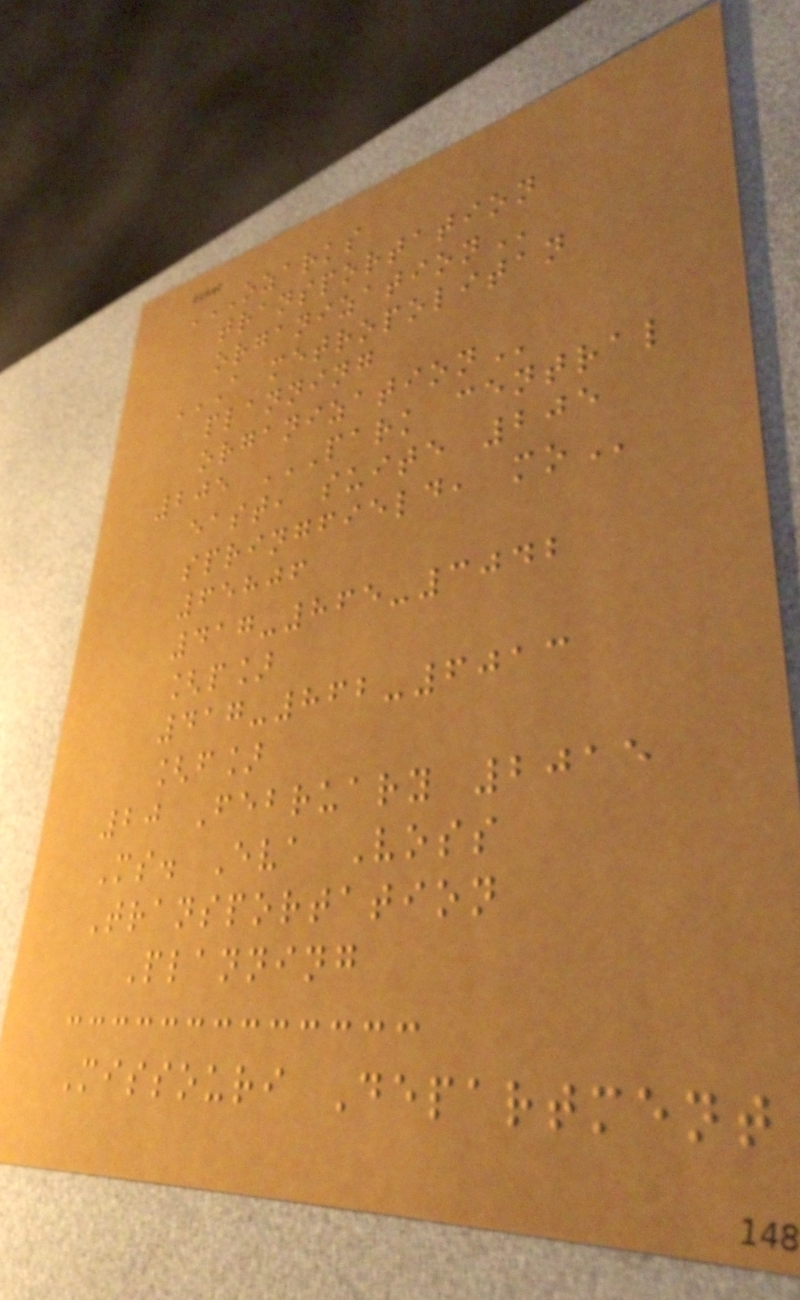OZARKS
TRANSPORTATION
ORGANIZATION
A METROPOLITAN
PLANNING
ORGANIZATION
205 PARK CENTRAL
EAST, SUITE 205
SPRINGFIELD, MO
65806
417-865-3042
[p]
417-862-6013
[f]
20 February 2015
Ms. Eva Voss
Transportation
Planning
Missouri Department
